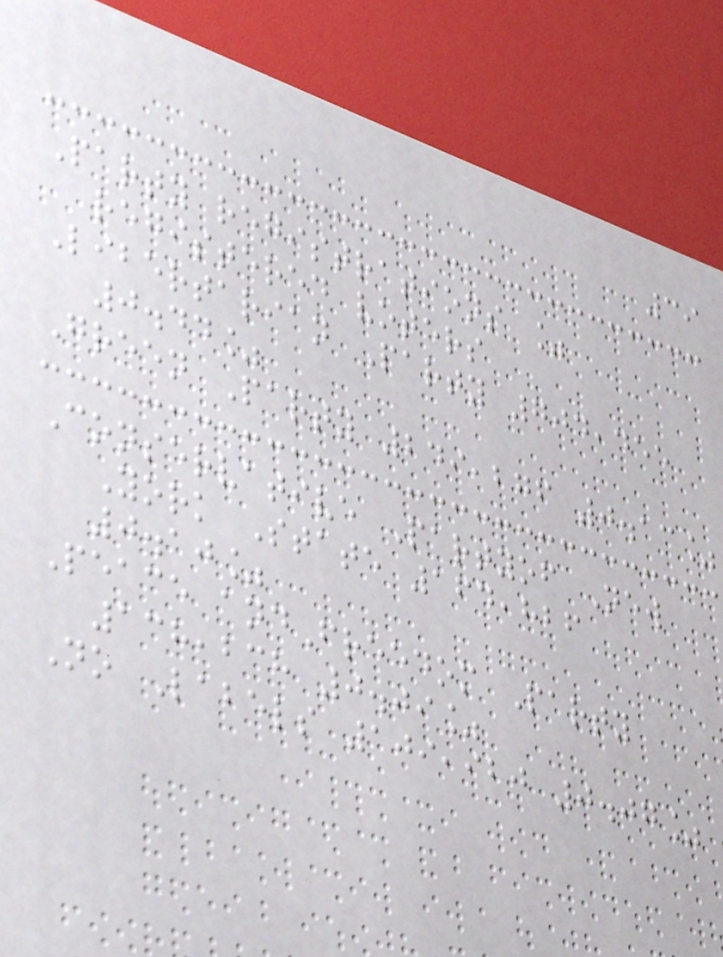39
Party registrations %
registered voters
Libertarian Party 704,455
0.44%
Green Party 249,276 0.13%
Conservative Partyof New
York State 164,826
0.10%
Peace andFreedom Party
138,238 0.09%
No Labels 109,920 0.07%
